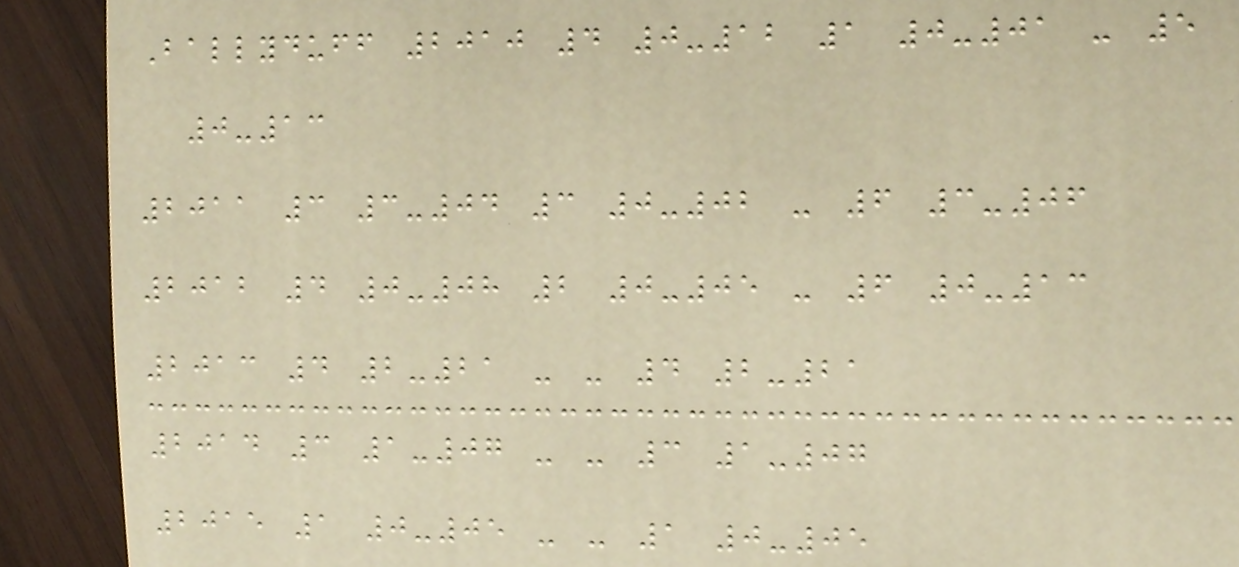Ballyduff 2010 4 0-12 1 0-01 - 5
0-13
2011 3 3-04 3 0-02 - 6 3-06
2012 4 0-08 2 0-05 - 6 0-13
2013 4 2-21 - - 4 2-21
2014 3 1-07 - - 3 1-07
2015 1 0-05 - - 1 0-05
